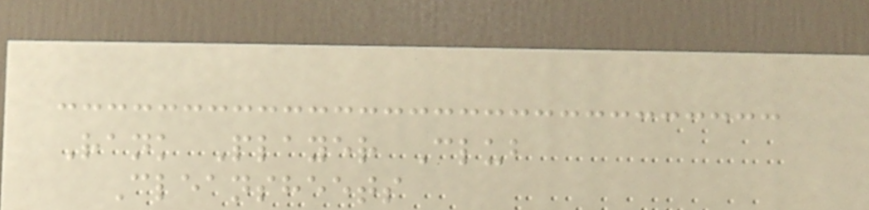Rank Player Club
Cleansheets
